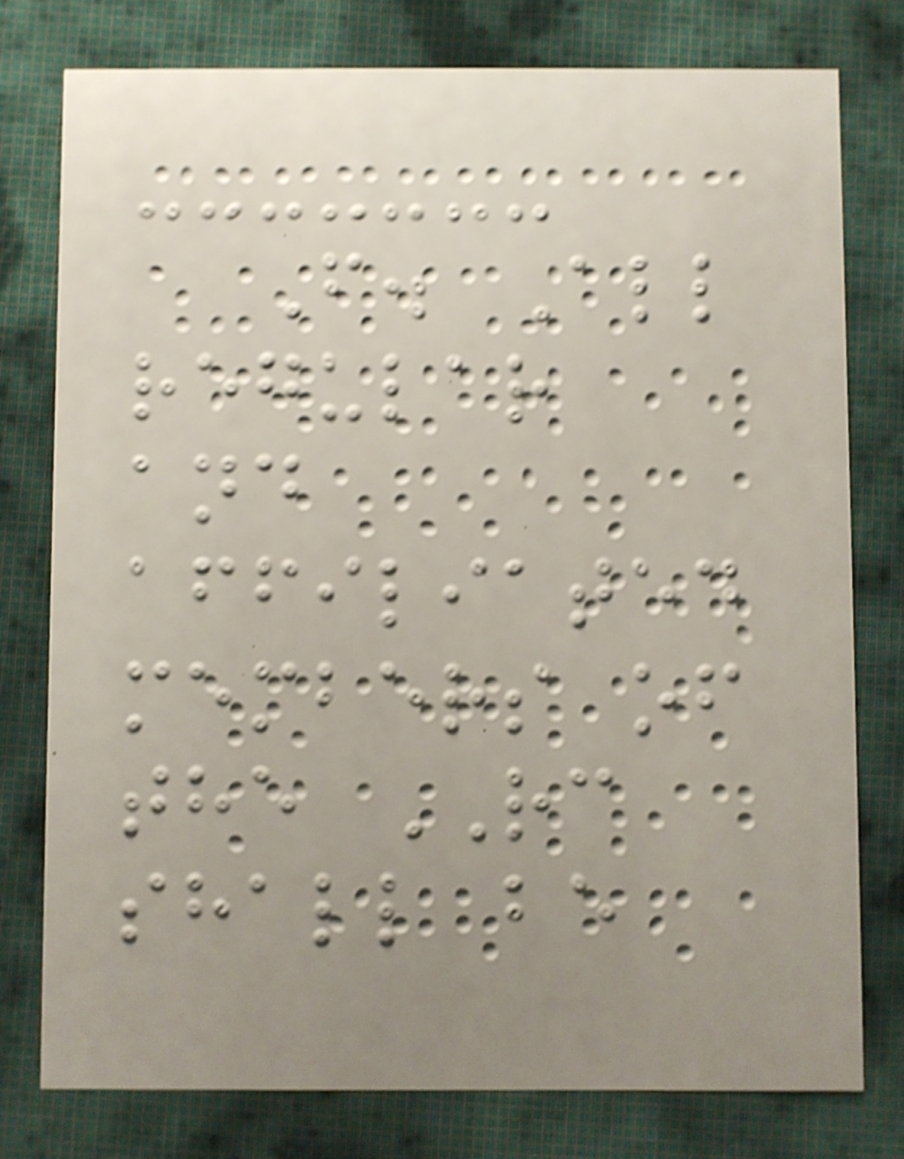F. All
regular
and
affiliated
members of
the RC
shall be
